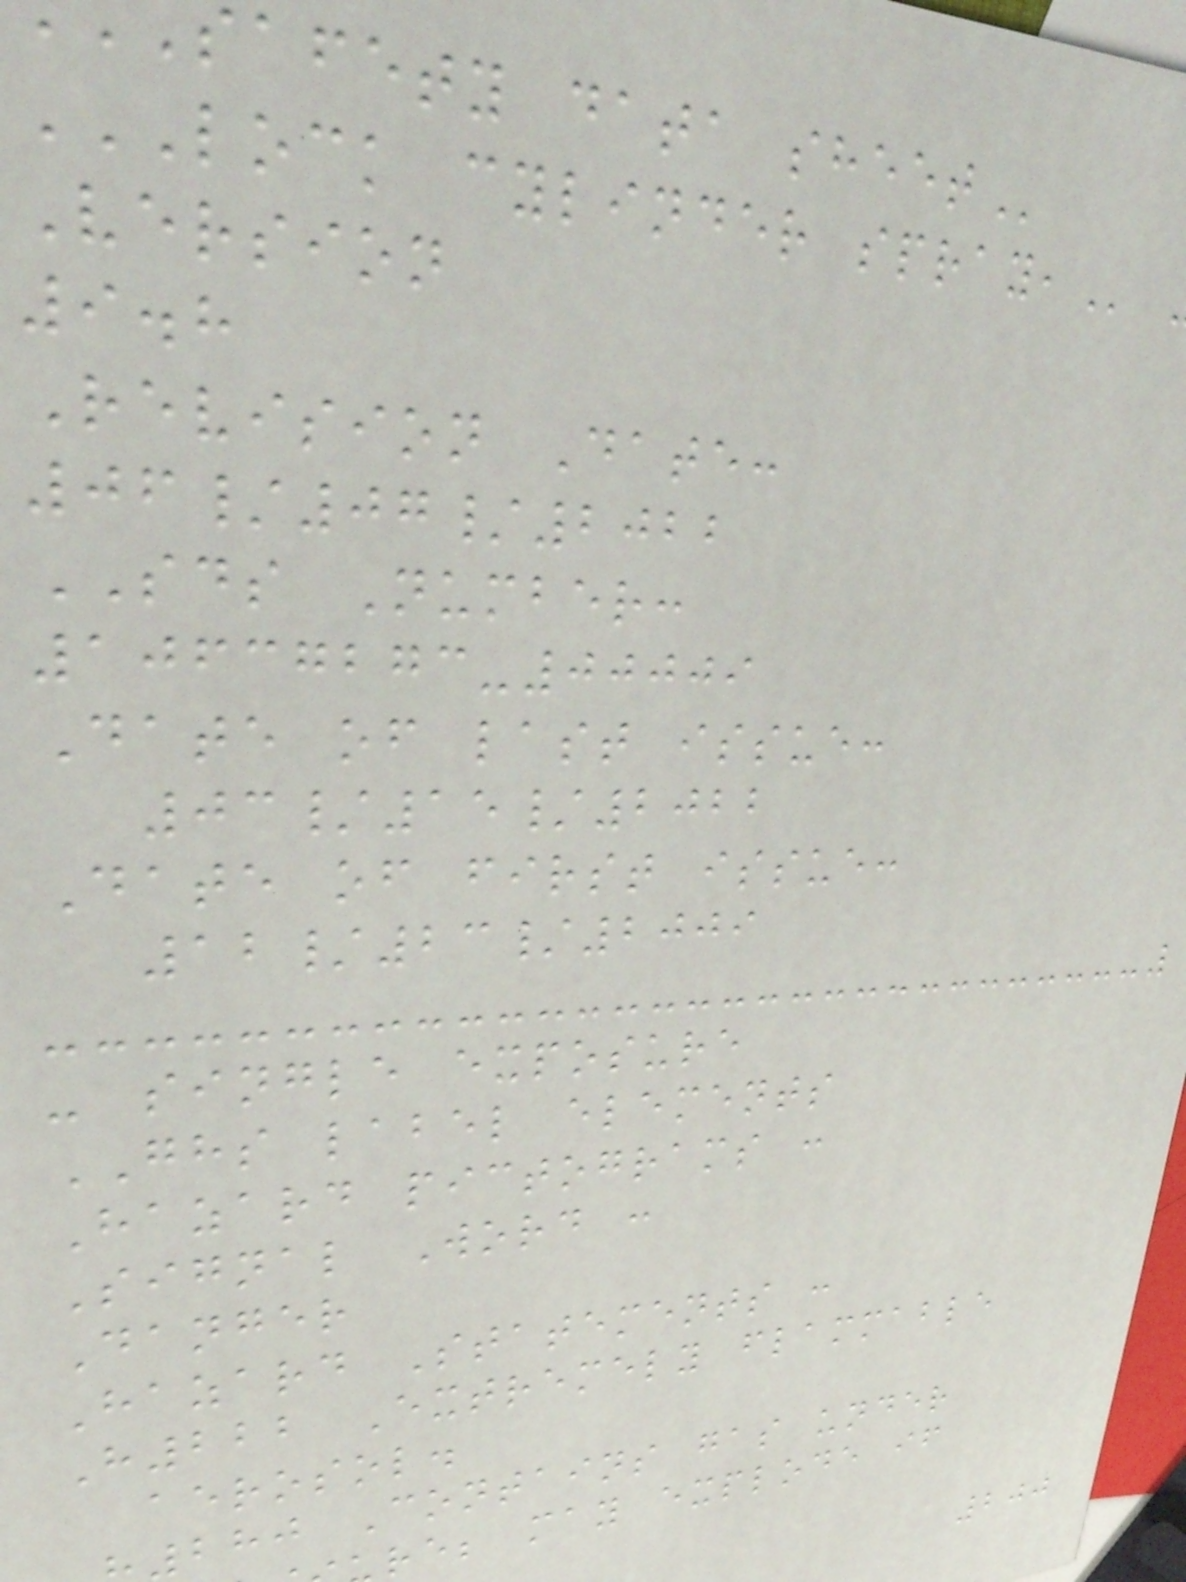safety data
LOCK CYLINDER SPRAY,
Version
9.8
Revision Date:
06/07/2022
SDS Number:
10637273-00009
Date of last issue:
03/15/2022
Date of first issue:
12/23/2009
- single exposure
GHS label elements
Hazard pictograms :
Signal Word :
Danger
Hazard Statements :
H222 Extremely flammable
aerosol.
bhj Contains gas under
re; may explode if
200
